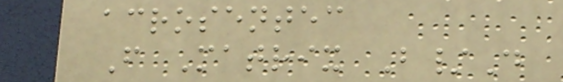acrosentec
F Matrix B/D
